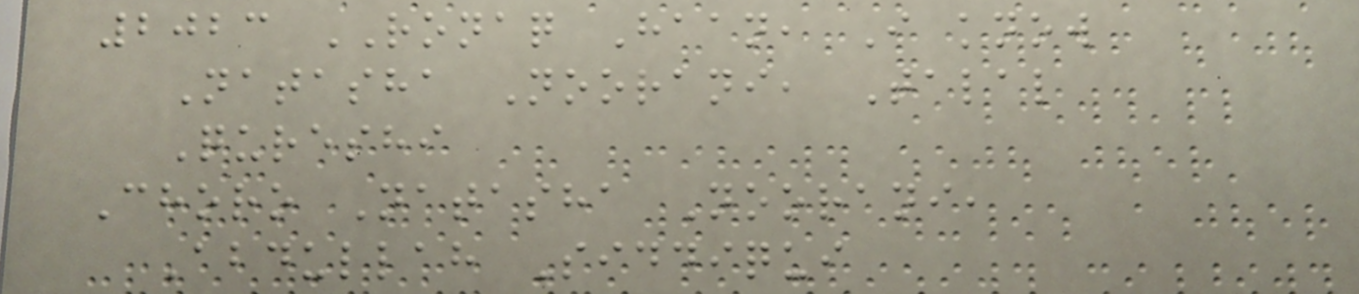2023 RONAQ Haan, I know
Natasha Noorani, Talal
Qureshi
Choro Natasha Noorani,
Abdullah Siddiqui
